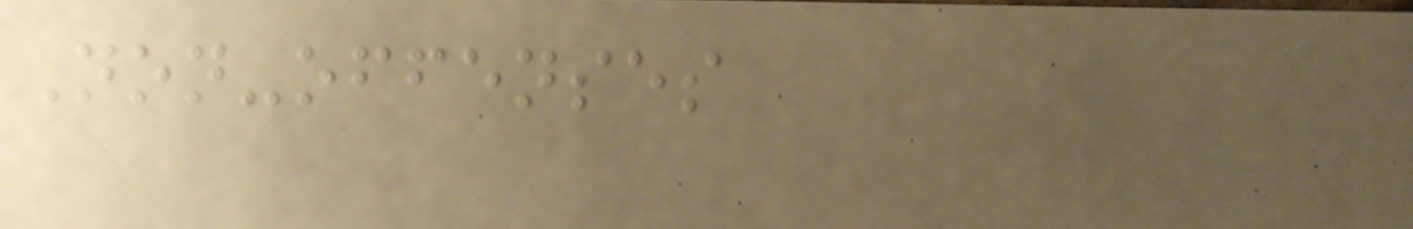Non-offenses
